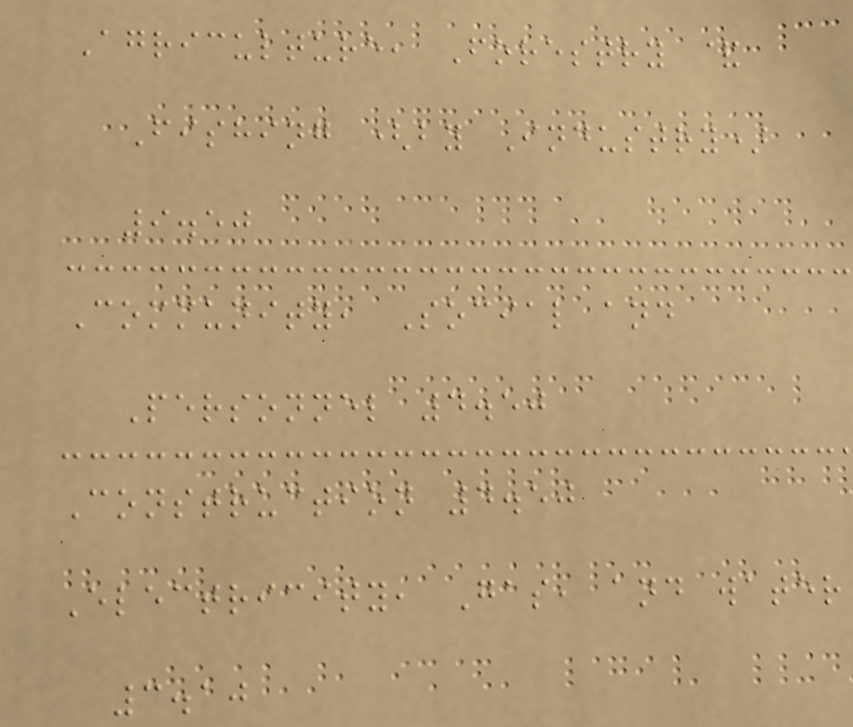Agriculture, Forestry &
Fishing (by Industry)
9.50
Community, Social and
Personnel 4.50
Construction 4.50
Electricity, Gas, and water
3.10
